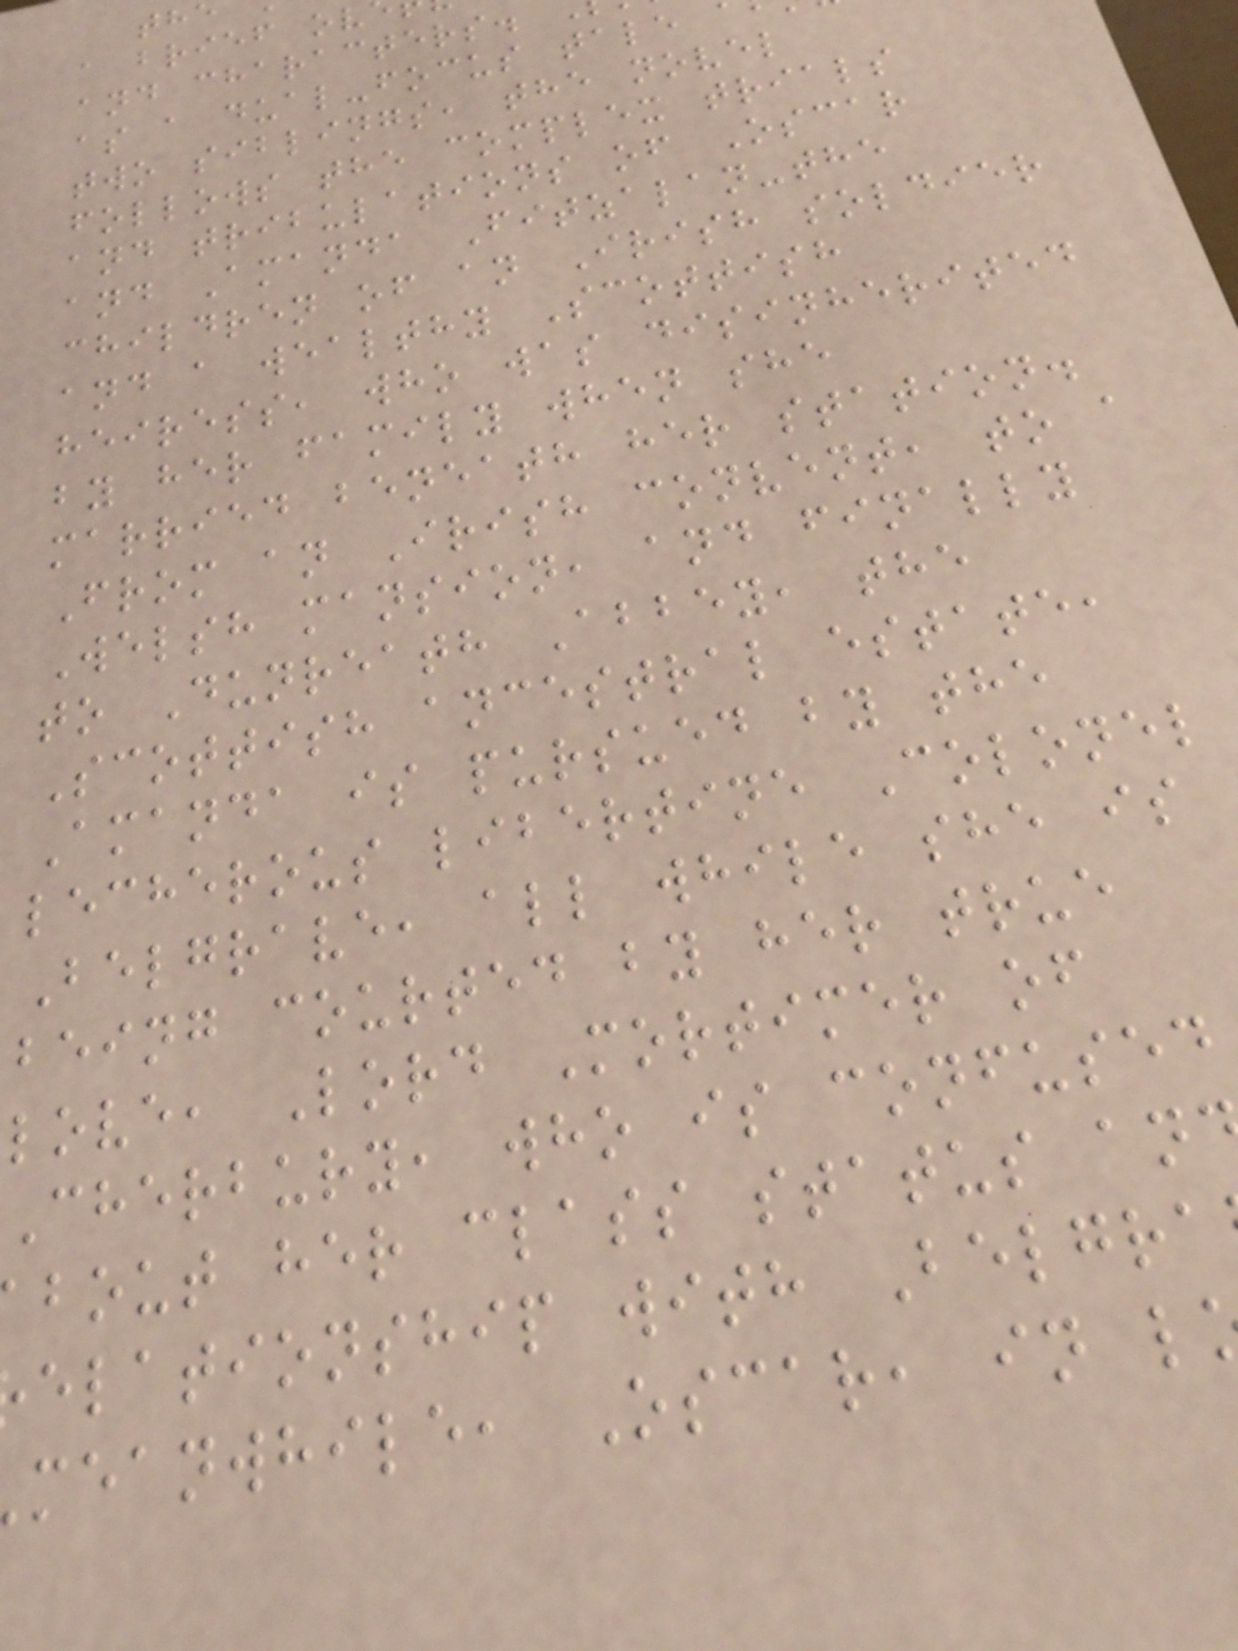a brief ov
and characters.
as a dual-focus tale
two siblings, the novel
follows the complex trials
and tribulations of Oscar
and Amanda Fitzalan-the
children of an Irish soldier
and a wealthy Scottish
heiress, who was disinherited
by her family when she
married beneath her station.
From an Irish convent, to a
Welsh mansion, and finally
to Dunreath Abbey, the
Scottish ancestral estate,
Amanda is pursued by the
lecherous libertine Colonel
Belgrave, all while she is
being courted by her true
love, Lord Mortimer of
Cherbury, who is confused
bout her class status an
elationship with Belgra
meanwhile, Oscar, in l
